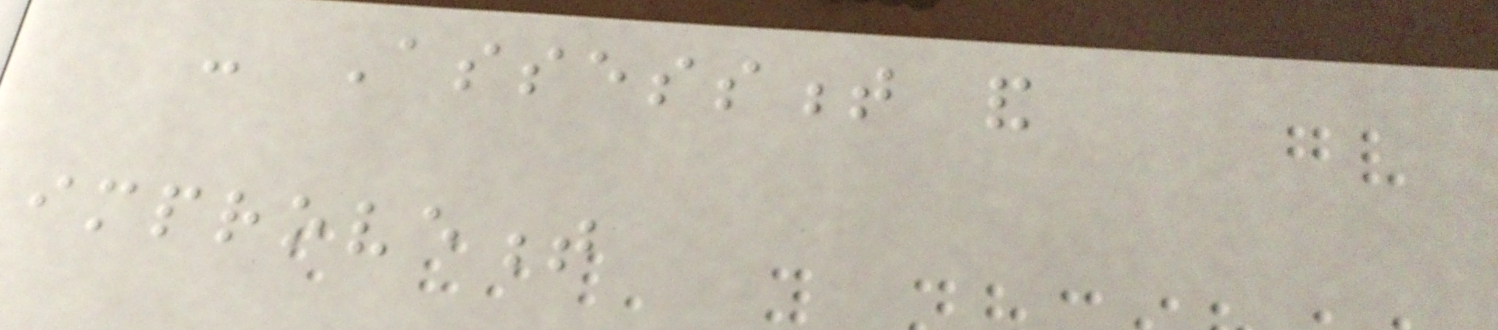- Assessment and
improvement
